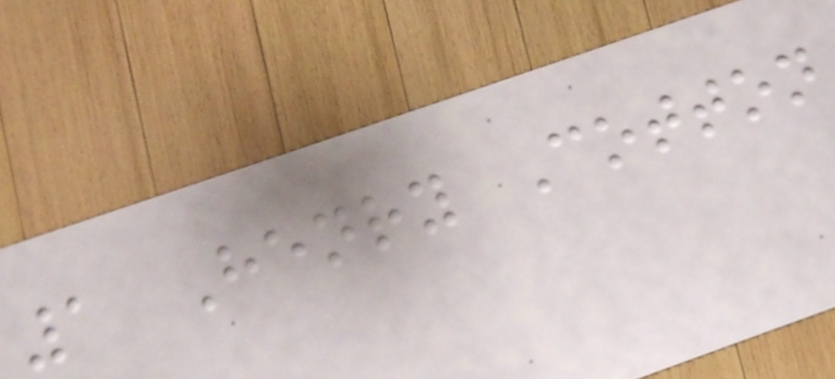1 Henry Cotton
